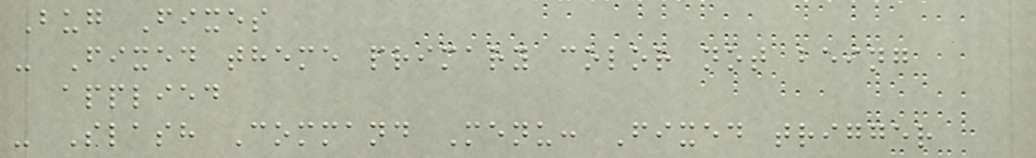Bug Fixes
- Fixed theme primary color not being
applied
- Slash Command Menu: Fixed trigger
